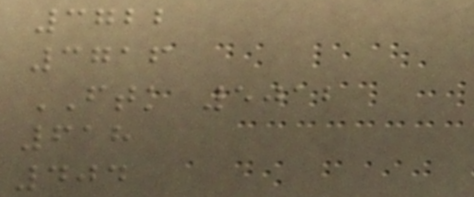3722
3716
FTK 5012
618
404
